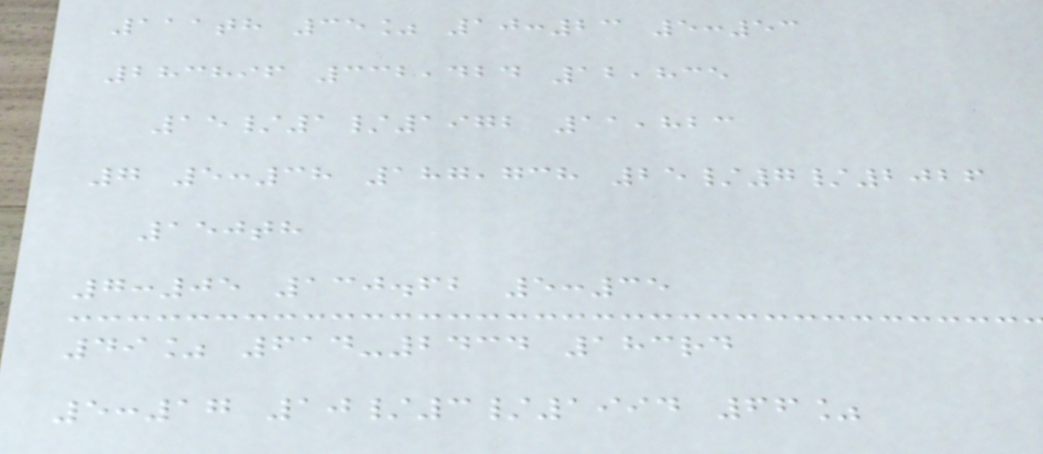111th 35% 10:23 5:53
283896 332,424 12,835
15/1/1972 11,823
7 5:38 187,738 25/7/2026
150th
7:05 130.62 5:35
49% 614-2434 183rd
5:17 10/3/1994 66%
